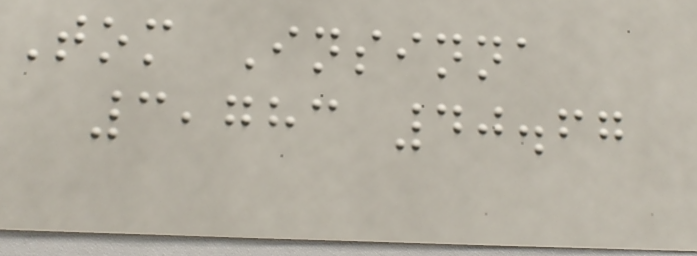Tom Insinna
3,783 40.67
